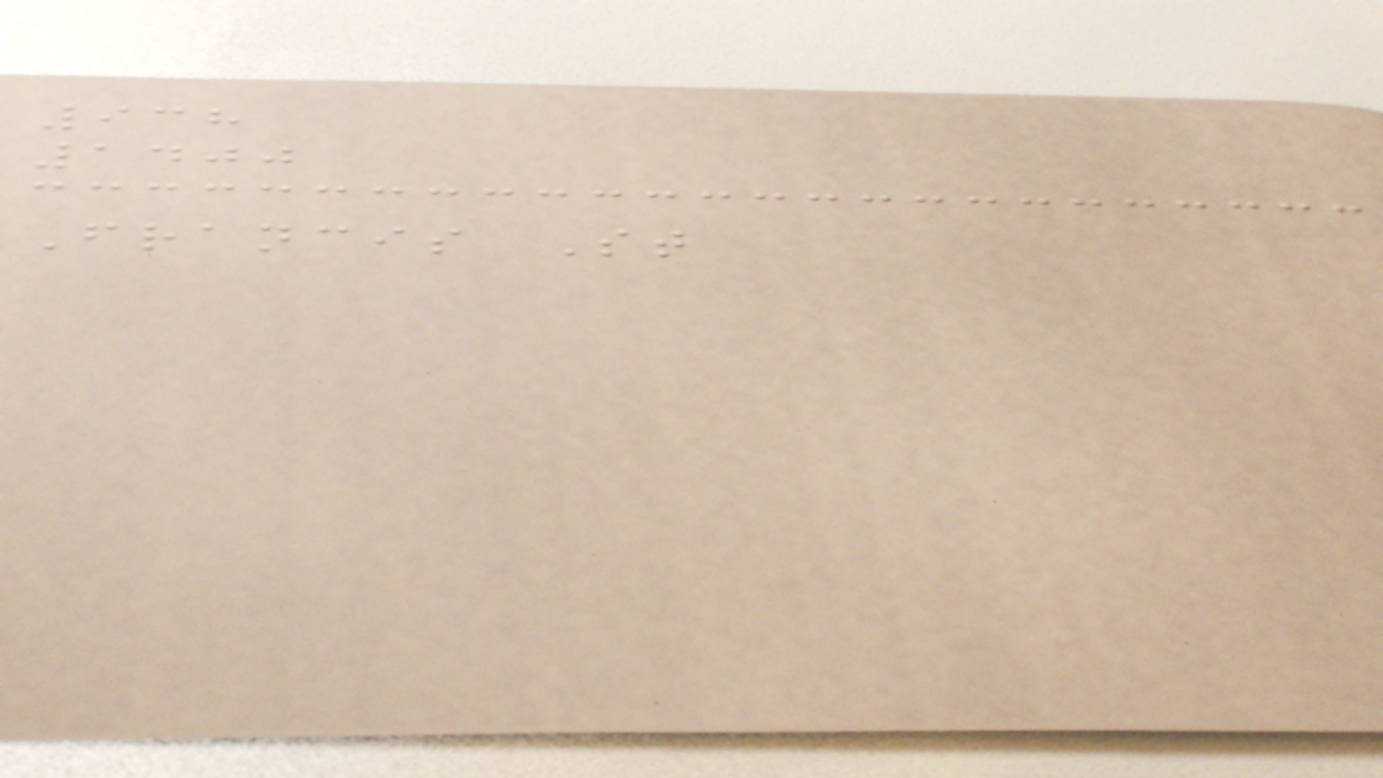938
1400
Francis St
